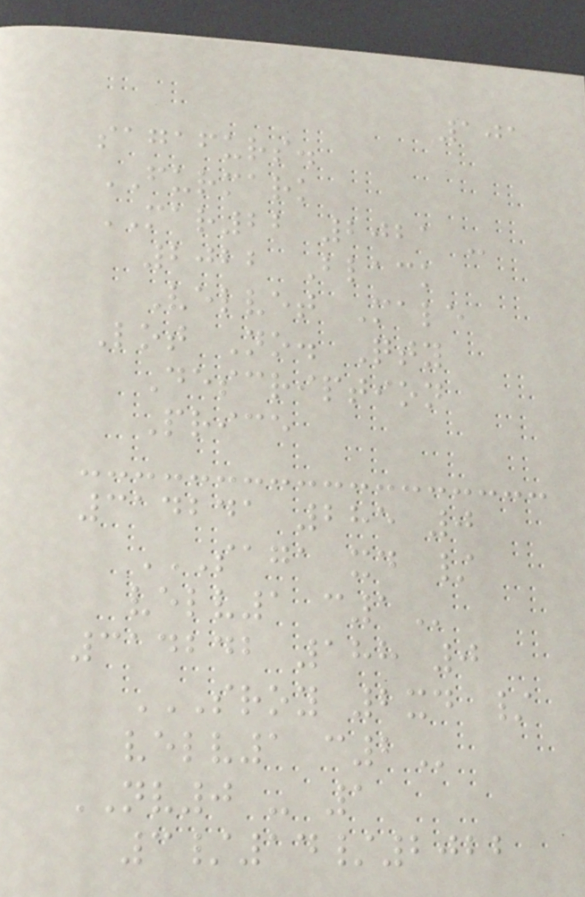101
sagafurs.
FURMARK
MAR22 2021 -
2022 Black
Velvet Male
Lot No. Qty
Description
Price
314241 285 0
SAGA XD /
VELV1 C1
314242 188 0
SROY 2XD /
VELV1 C2
NV0 - 1
3/14/2022
